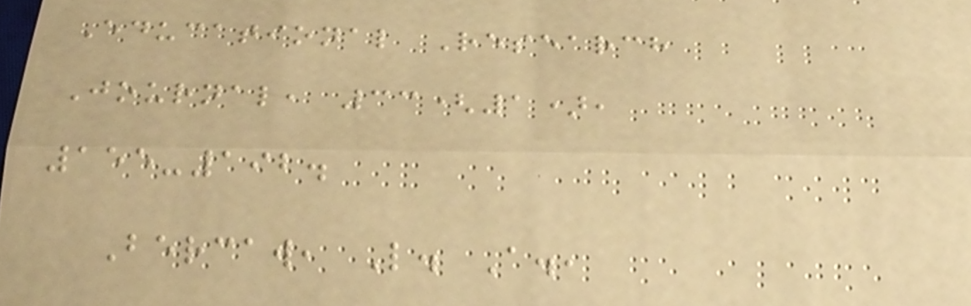Educational Research
Journal, 33(1),
155-192.
Bercaw, L. A.,
